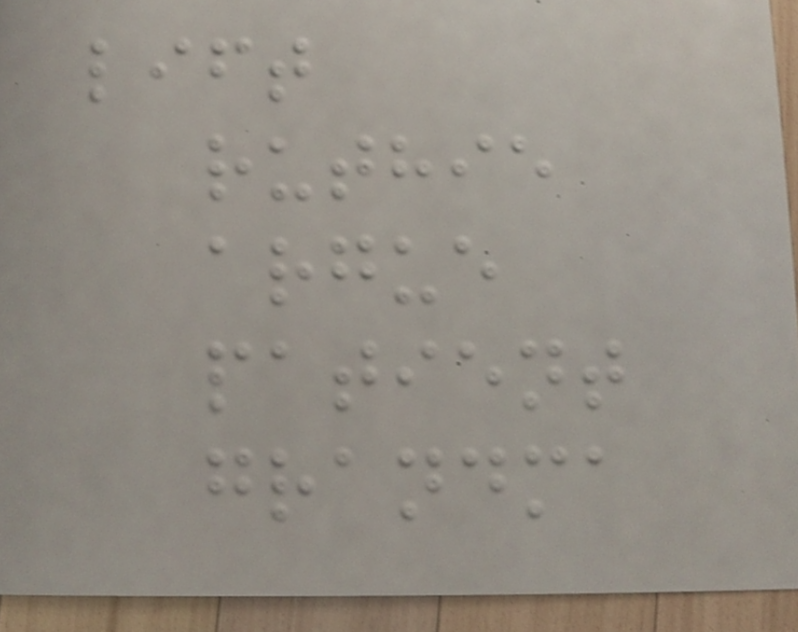lift
ruthie
argue
patient
grandma
